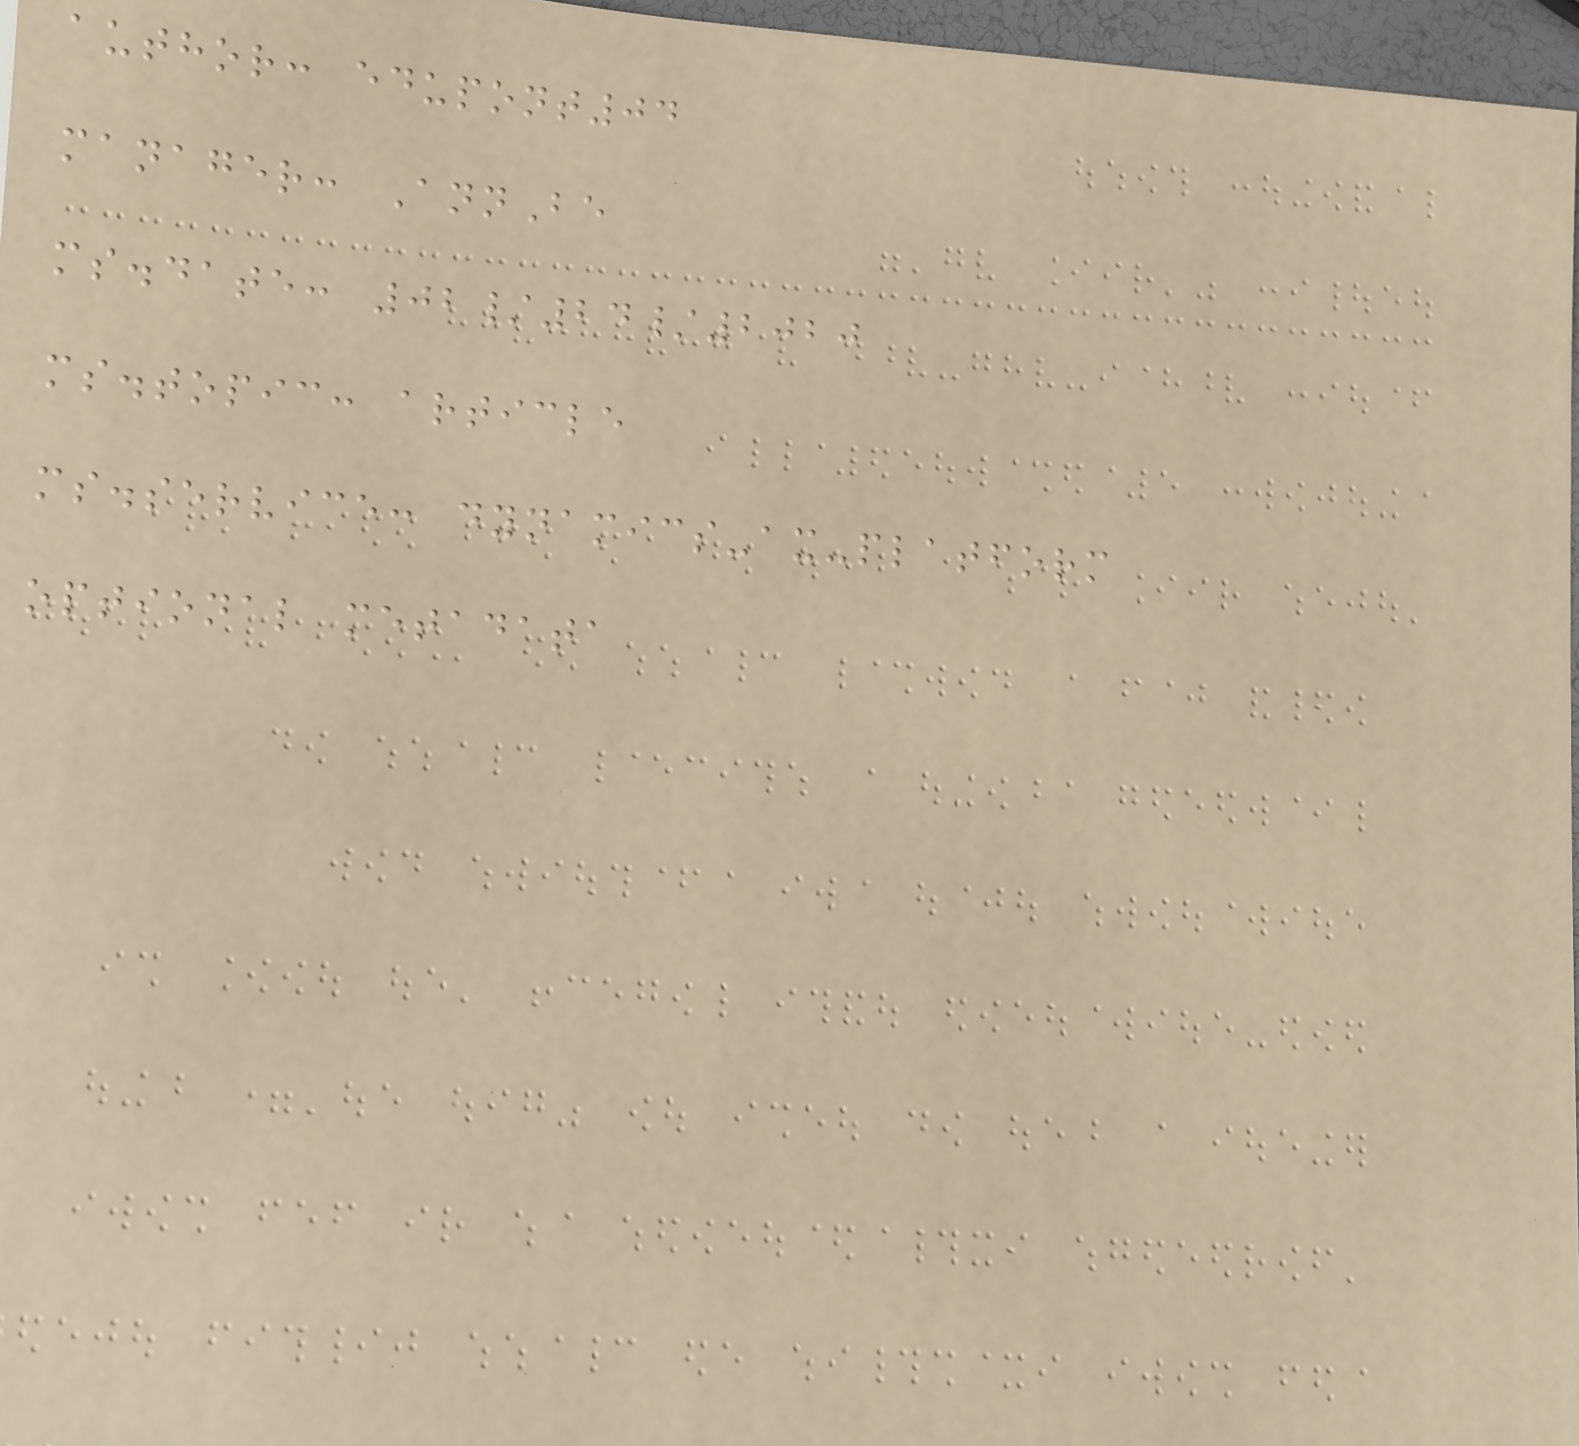author: edupont04
manager: AnnBe
ms.date: 02/24/2020
ms.topic: article
ms.service: dynamics-ax-platform
optional metadata
